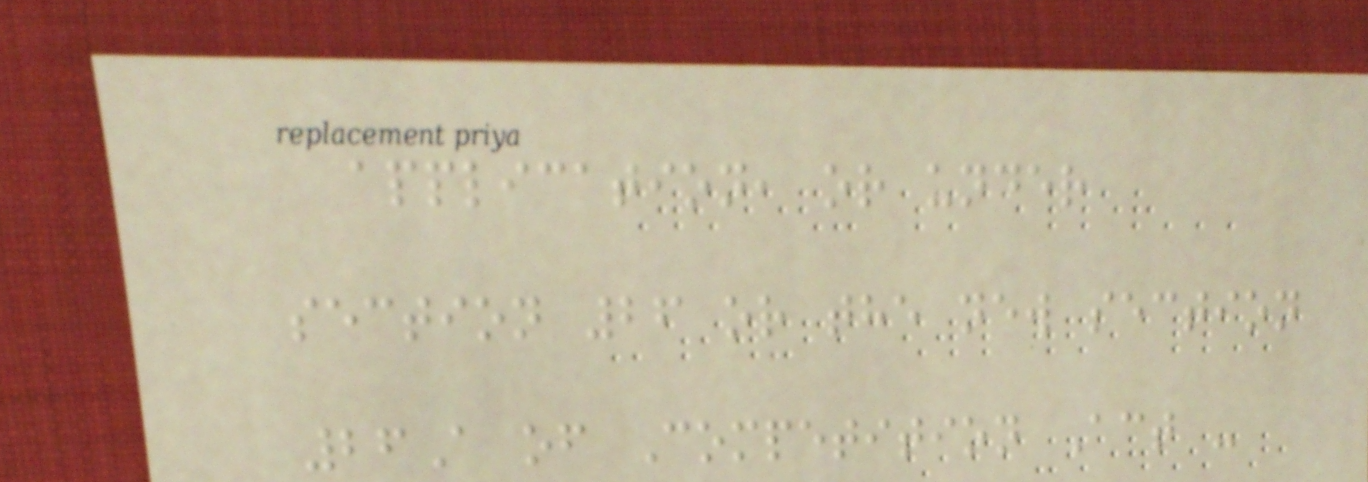application, or under
section 26 or the new section
26A of Competition Act -
